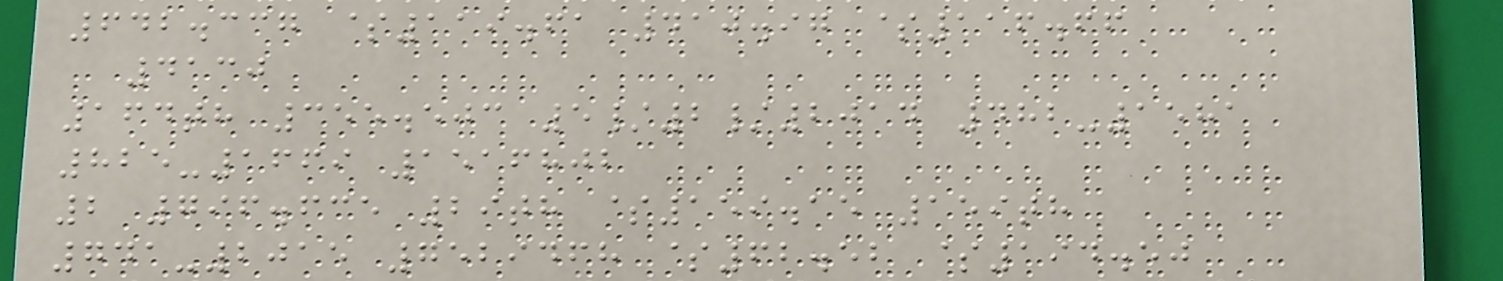642.337 $119.61 410.97 $116.66
4130
164th 355.503 5/2/2014 482-1581
825-1669 1516802
2 796.635 29th $159.15 159th
741-2015 7529468 $62.52 $194.50
